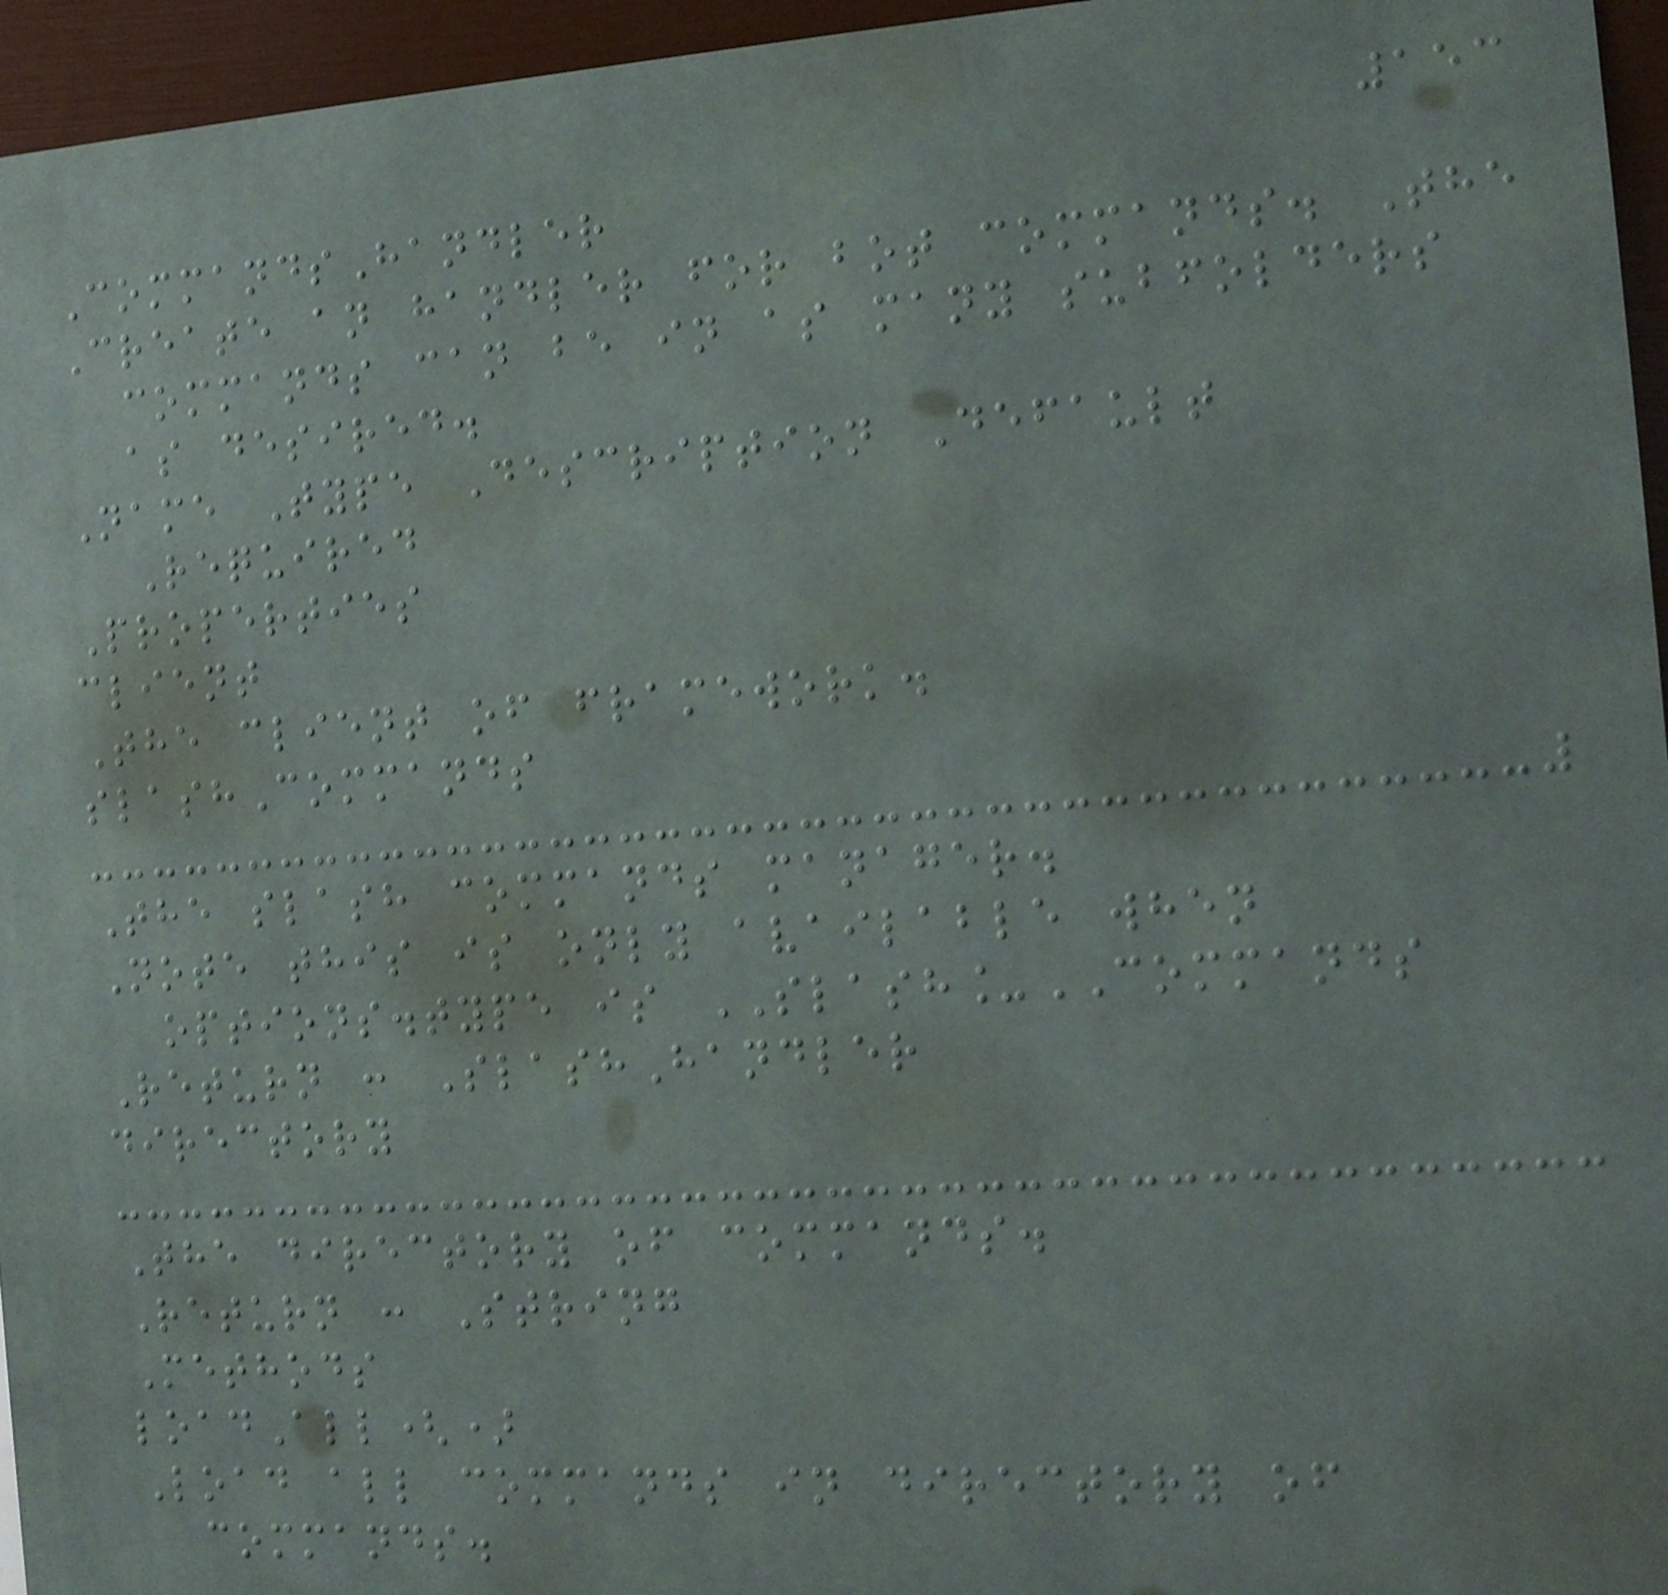153
CommandsHandler
Create an handler for bot commands. The
commands can be in as many subfolders
as desired.
Name Type Description Default
Required
Properties
client
The client of framework.
slashCommands
The slash commands manager.
Note this is only available when
options.type is SLASH_COMMANDS
Return : SlashHandler
directory
The directory of commands.
Return : String
Methods
loadAll()
Load all commands in directory of
commands.
